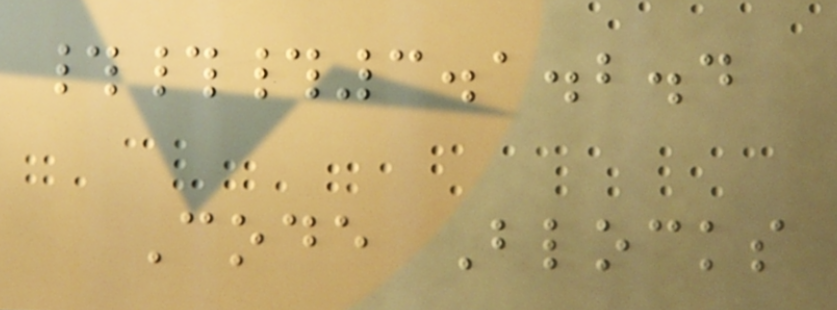###3.1.2.4
Code Blocks
